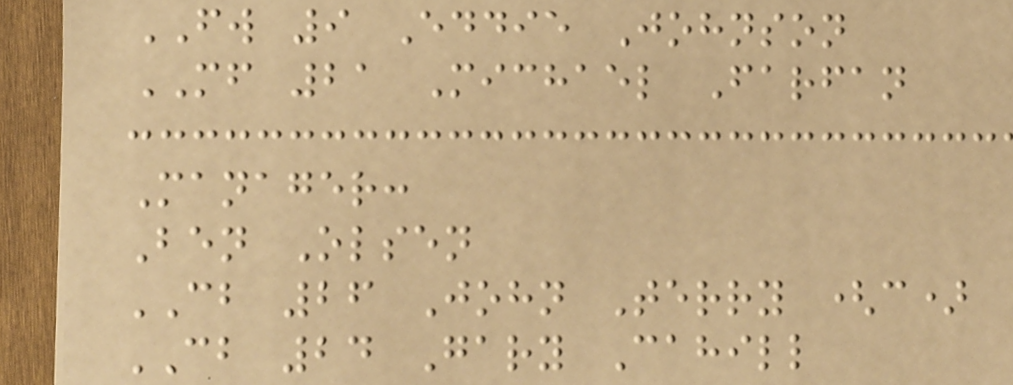FW 9 Eddie Johnson
MF 21 Michael Farfan
Manager:
Ben Olsen
CB 26 John Terry (c)
CB 24 Gary Cahill
